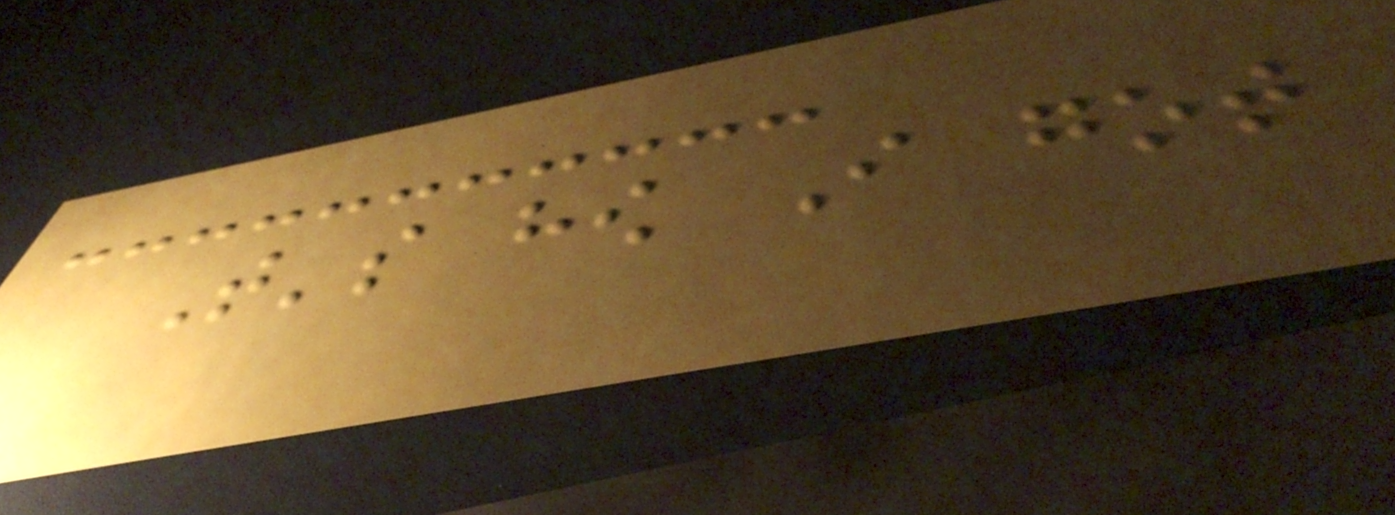That's how I got
